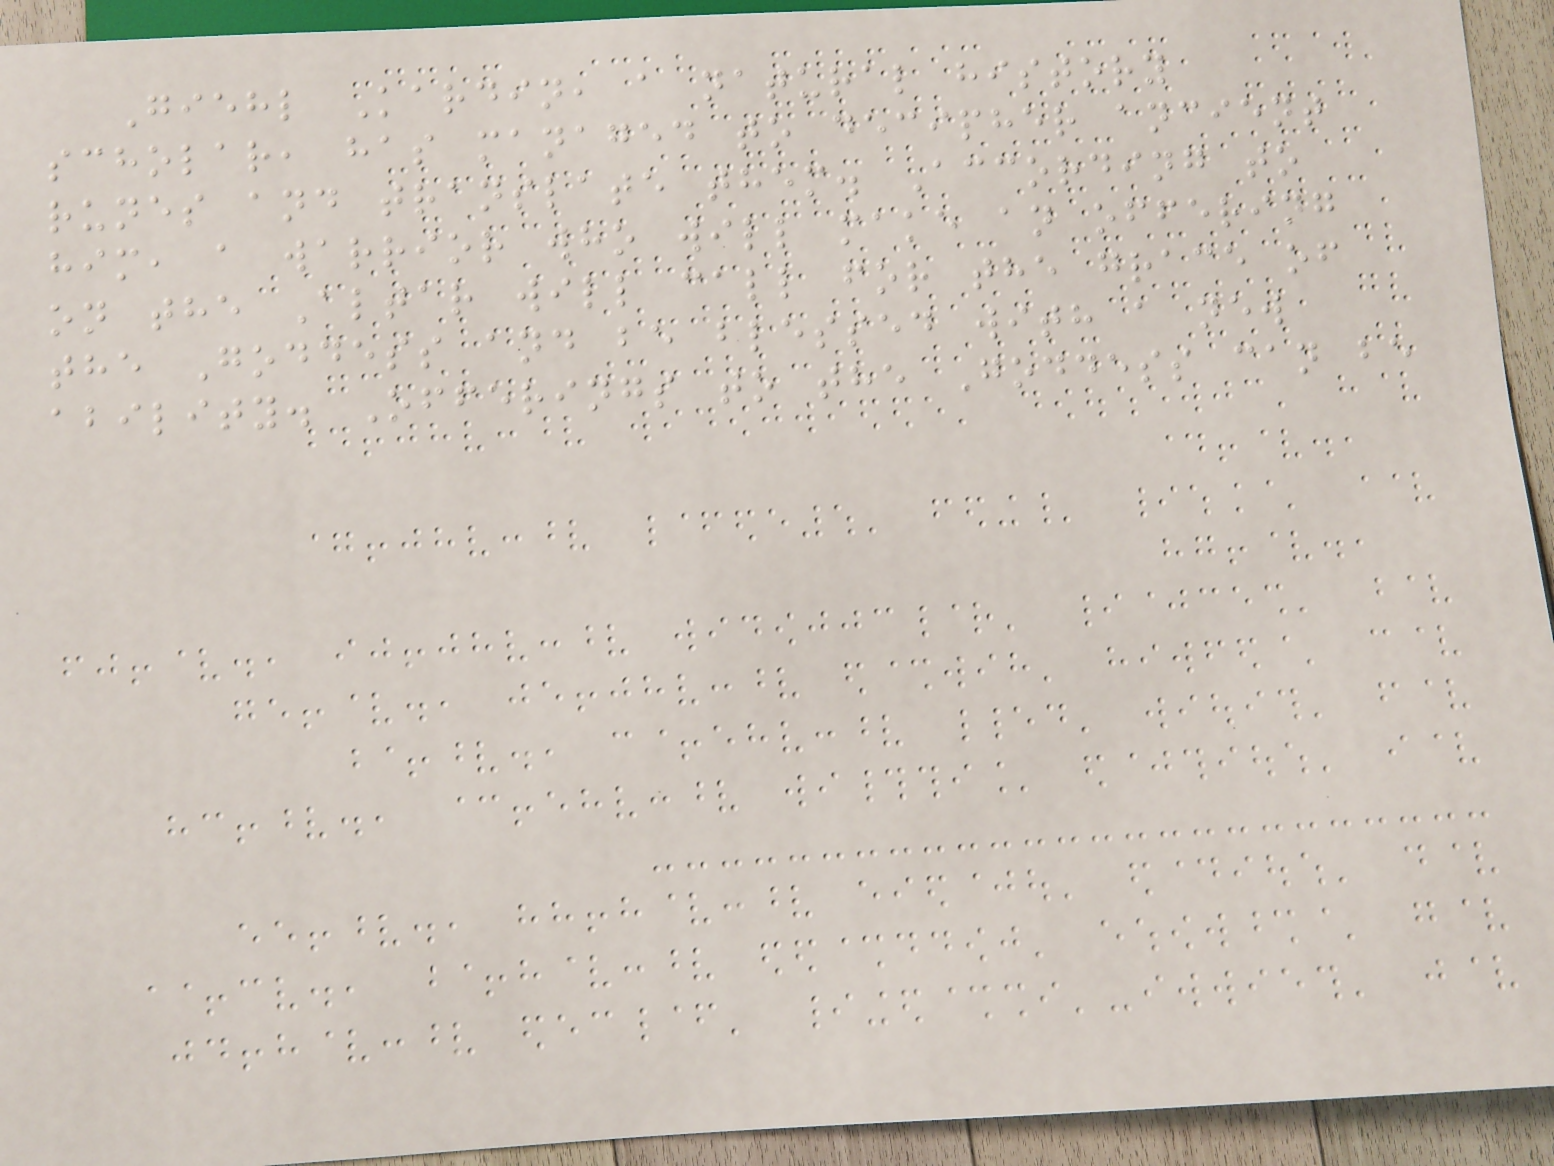Giehl Kardin, a natural history
scholar, has managed to decipher ancient
runes and translate them. According to
him, a warrior who will make an offering
on the Altar will call for the grace of
the Goddess and be blessed with a new
ability. Offerings to the Goddess can be
